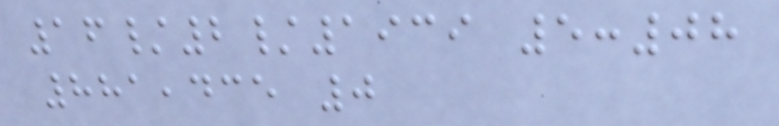16/2/1939 5:08
881,435 0
